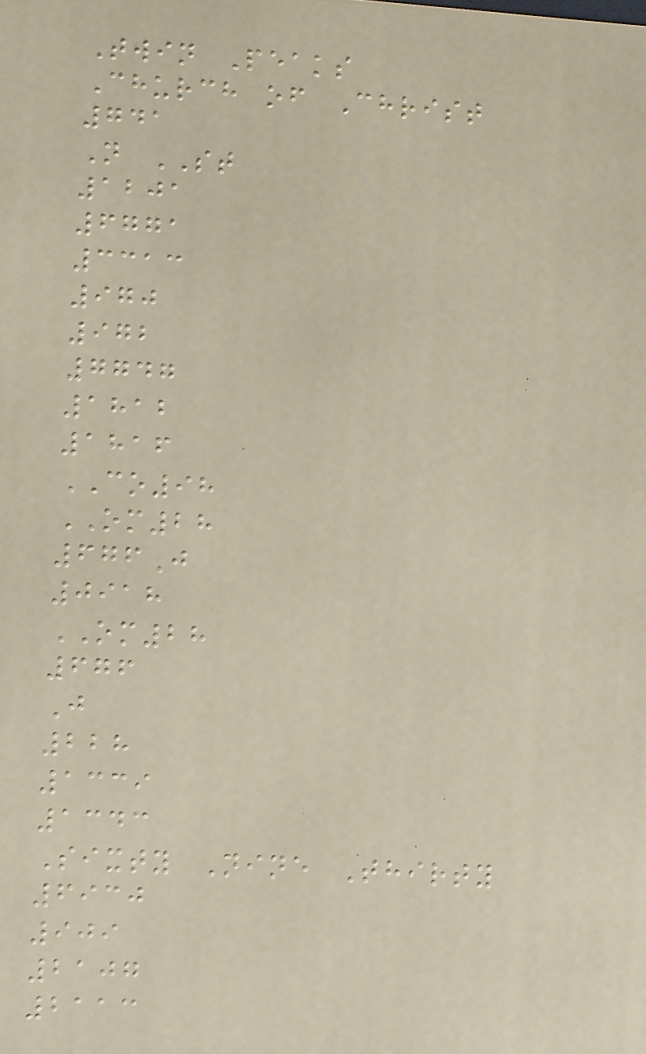Twin Peaks
Church of Christ
741
N ST
1201
6771
3313
970
972
7747
1812
1816
CO98
OM28
676J
0918
OM28
676
J
228
1339
1343
Sixty Nine Thirty
6930
909
2107
2113
